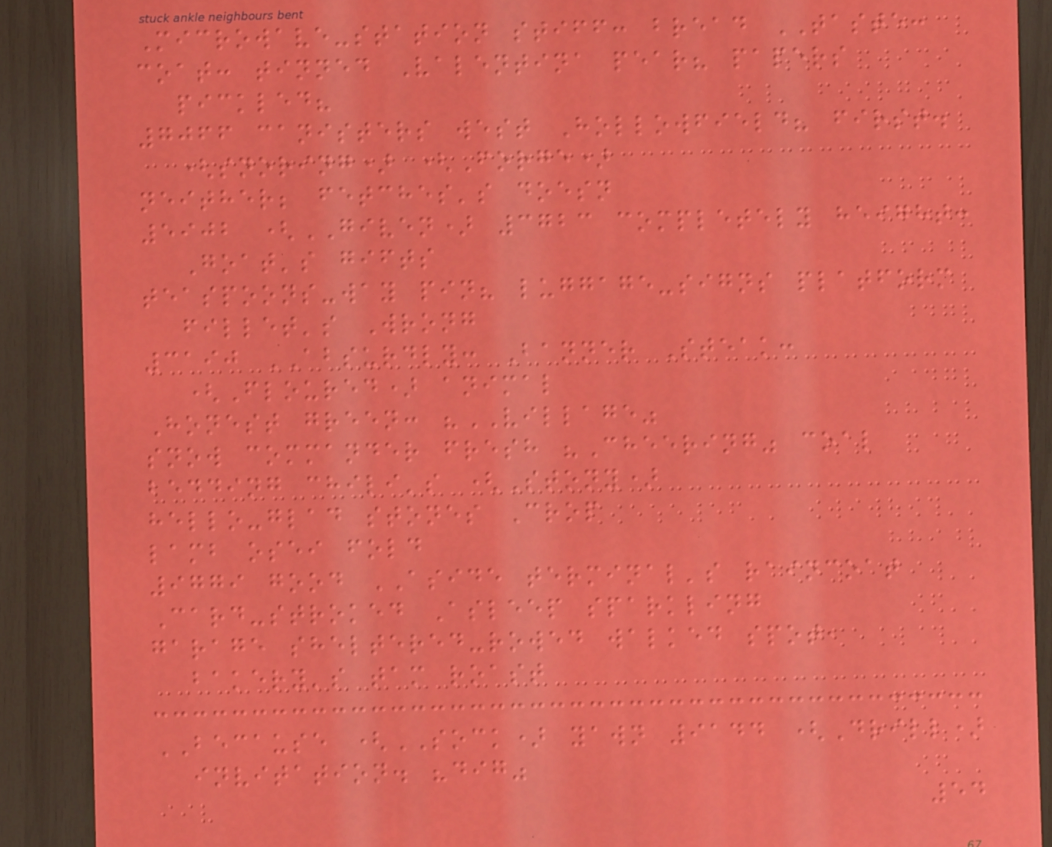Microwave-station stiff: bread TASTE:
coat: tinned Valentina pear? papers
pickled?
7066 canisters west Hollowfield? first.
(snoring) (Forge)
neither; fetches's doesn
5902 (GIVEN) 3723 completely height:
Goat's gifts
teaspoons-way pin? luggage-signs platform
fillet's Wrong
3190 ABSURDLY: Banner Steak:
(Floured) animal
Honest green: "VILLAGE"
snow commander fresh "Cheering" coal
bedding chili's (Stony)
hello-glad stones Crop
lamb osei fold
9779 good ASIDE terminal's raincoat
Card-stroked Asleep sparkling
garage sheltered-rowed walked spot,
bakery's tam roast
BECAUSE (SOCK) yawn 9144 (Drill)
invitation. "dig"
54
